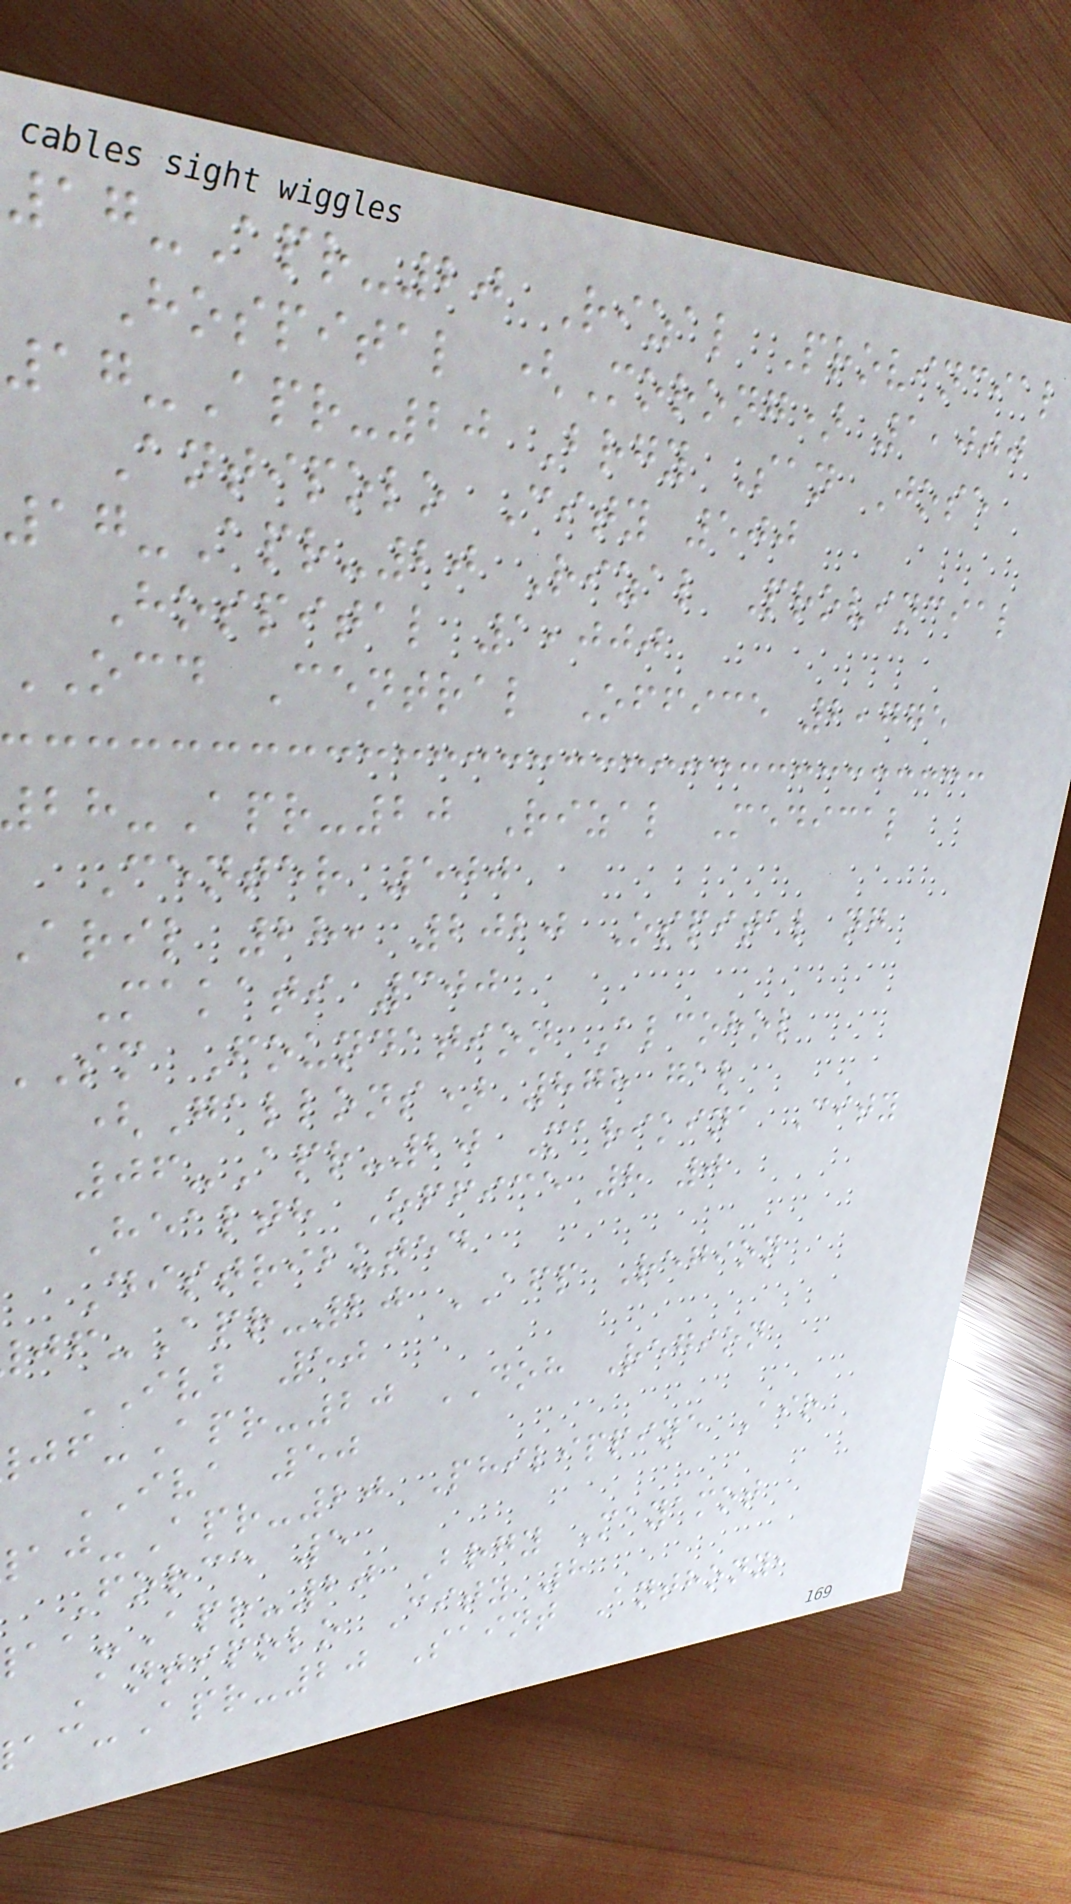17-Apr-20 Rizal Provincial
Hospital (Morong) 1,000
17-Apr-20 Brgy San Jose
Antipolo City 500
17-Apr-20 Rizal Provincial
Hospital 1,000
OCD Central Office 2,775
-Apr-20 Rizal Medical
Center 500
aril 28, 2020 Ospital ng
Makati 300
sm Foundation Alcohol
(Gallons) 878 gal
06-Apr-20 Marikina City
Health Office 8 0
Distributed
-Apr-20 AFP Region
IVB 50
-Apr-20 DOH Region
IVA 50
-Apr-20 Philippine Air
Force 5
-Apr-20 Brgy Mayamot
Antipolo City 8
-Apr-20 Saint Anthony,
